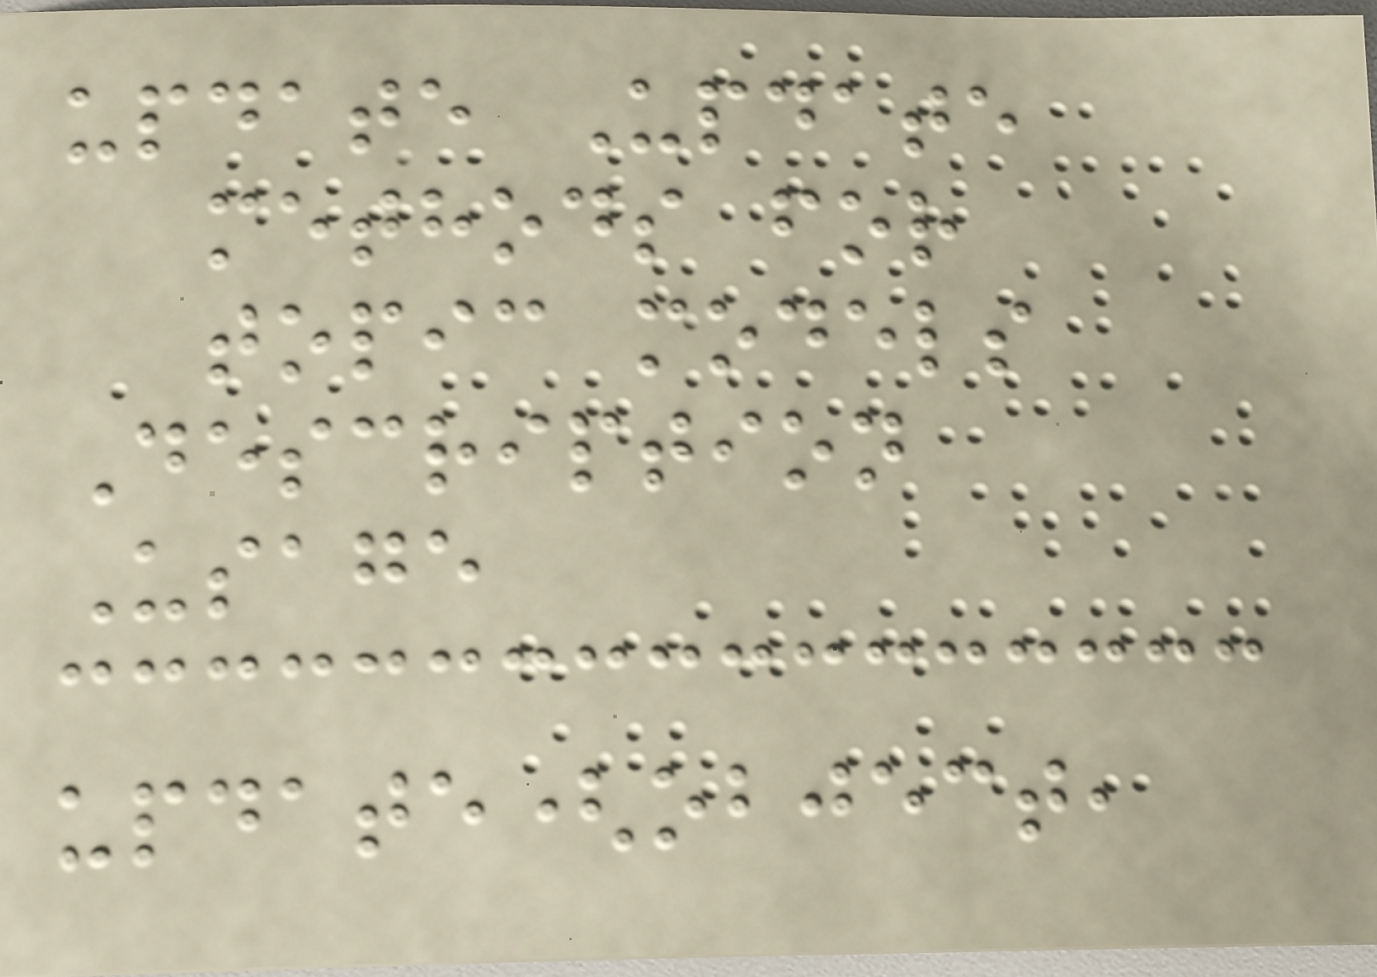update Update
methods for
topic models
Description
Usage
update(object,
